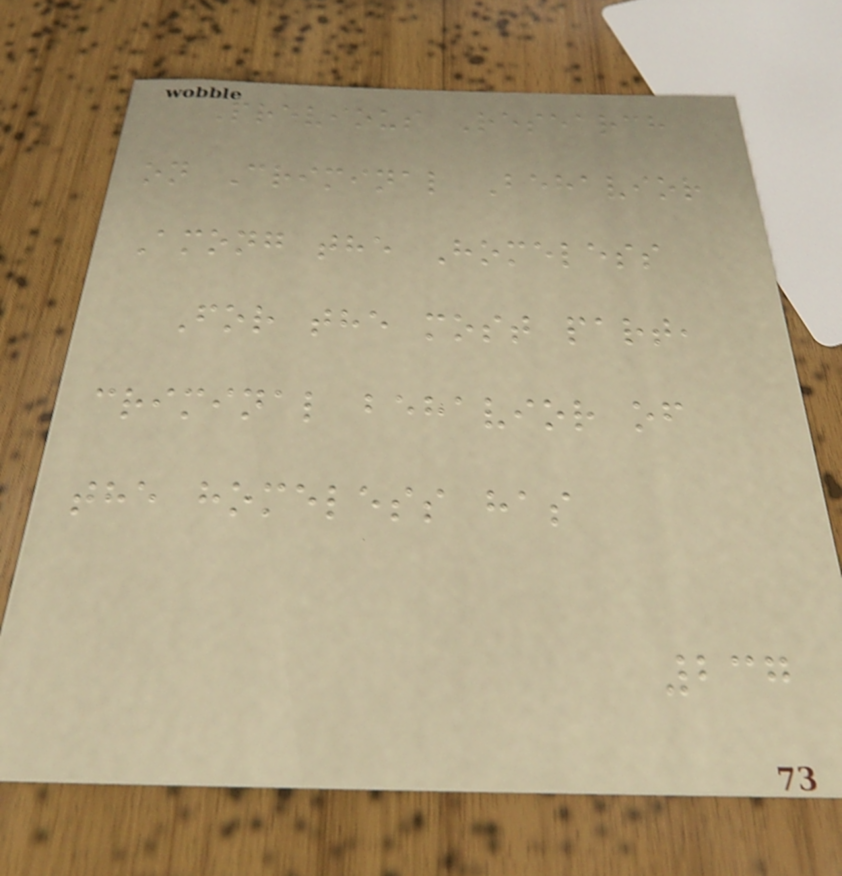Previous Research
on Criminal Behavior
Among the Homeless
For the most part,
criminal behavior of
the homeless has
237
